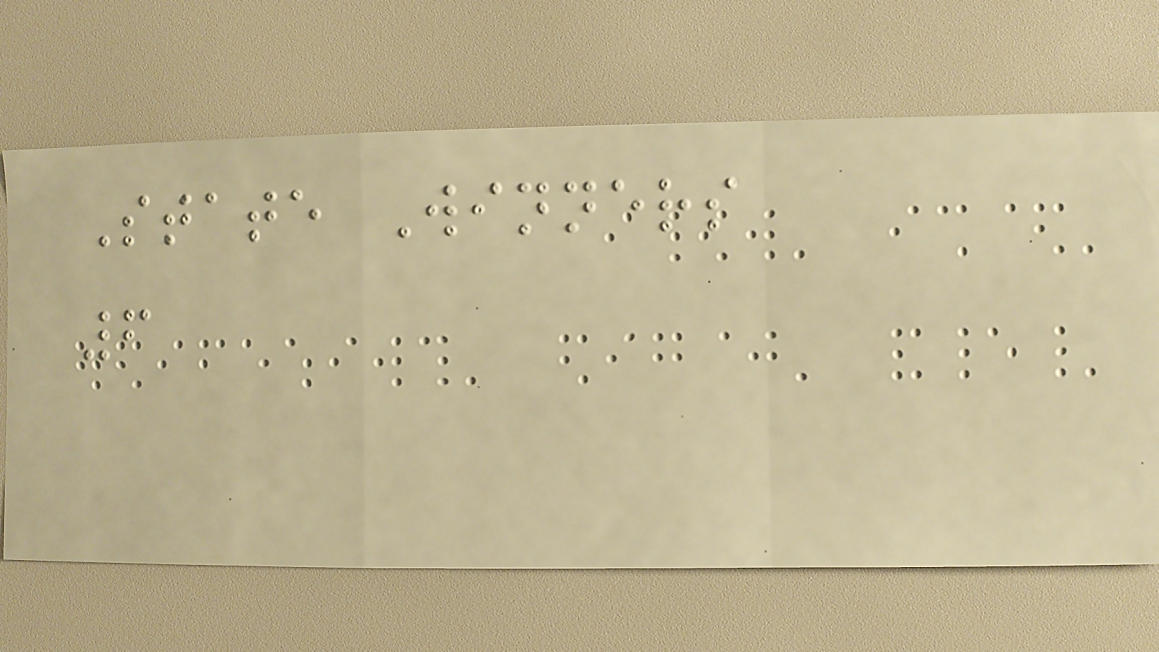State Winners
6
